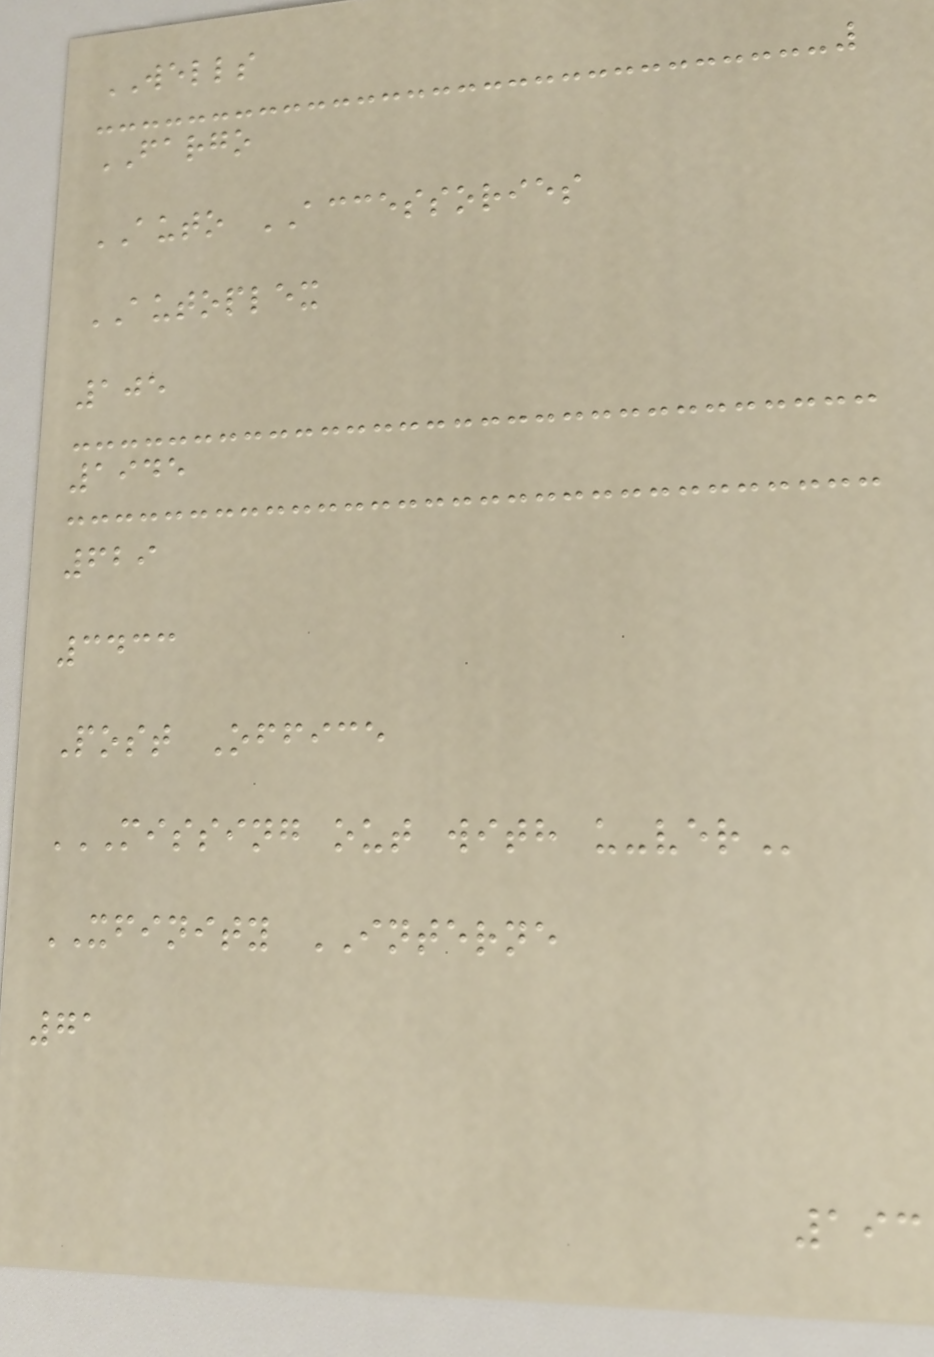WELLS
FARGO
AUTO ACCESSORIES
AUTOPLEX
105
1945
629
3433
Post Office
MISSING OUT WITH U-VER
XFINITY INTERNE
71
193
